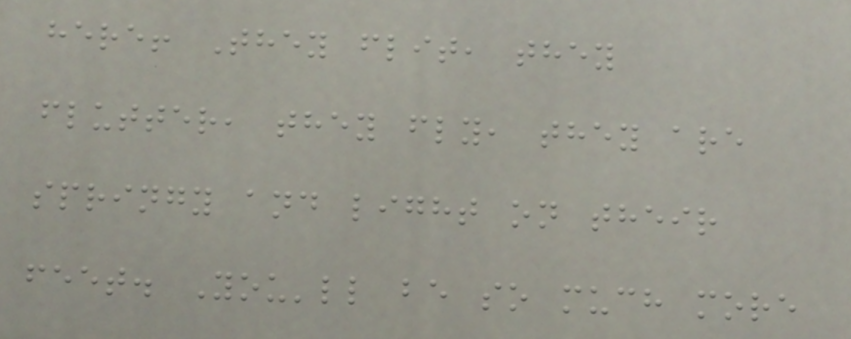here! They flit, they
flutter, they fly, they are
springy and light on their
feet. You'll be so much more
